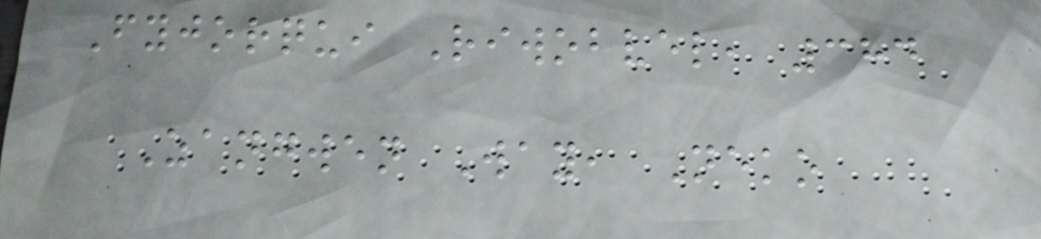Fyjorqui Riwobvel, 384
Zangwen Way, Neko
